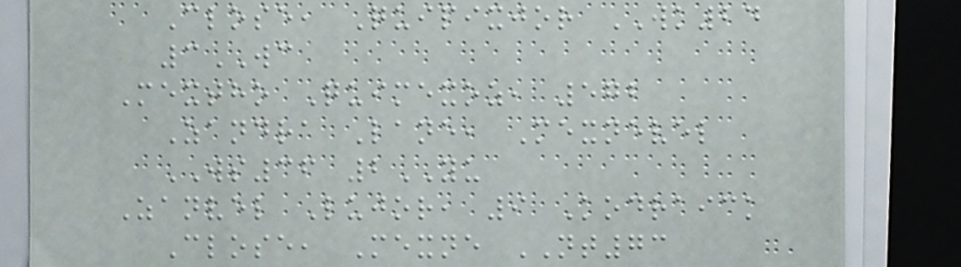Close, Quipixjor WK24
3WC
Mextho Quimexoz, 572
Zandra Lane, Mexnevel
WS36 2YU
Zanvel Lujor, 9 Kodraick
Close, Mexne NT73
